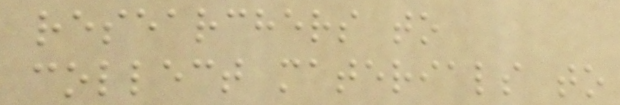researchers to
collect materials to
